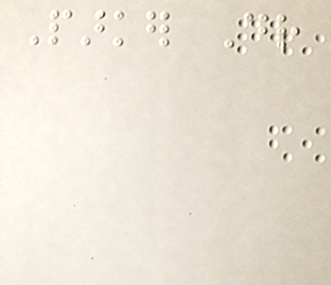Parker Dr
